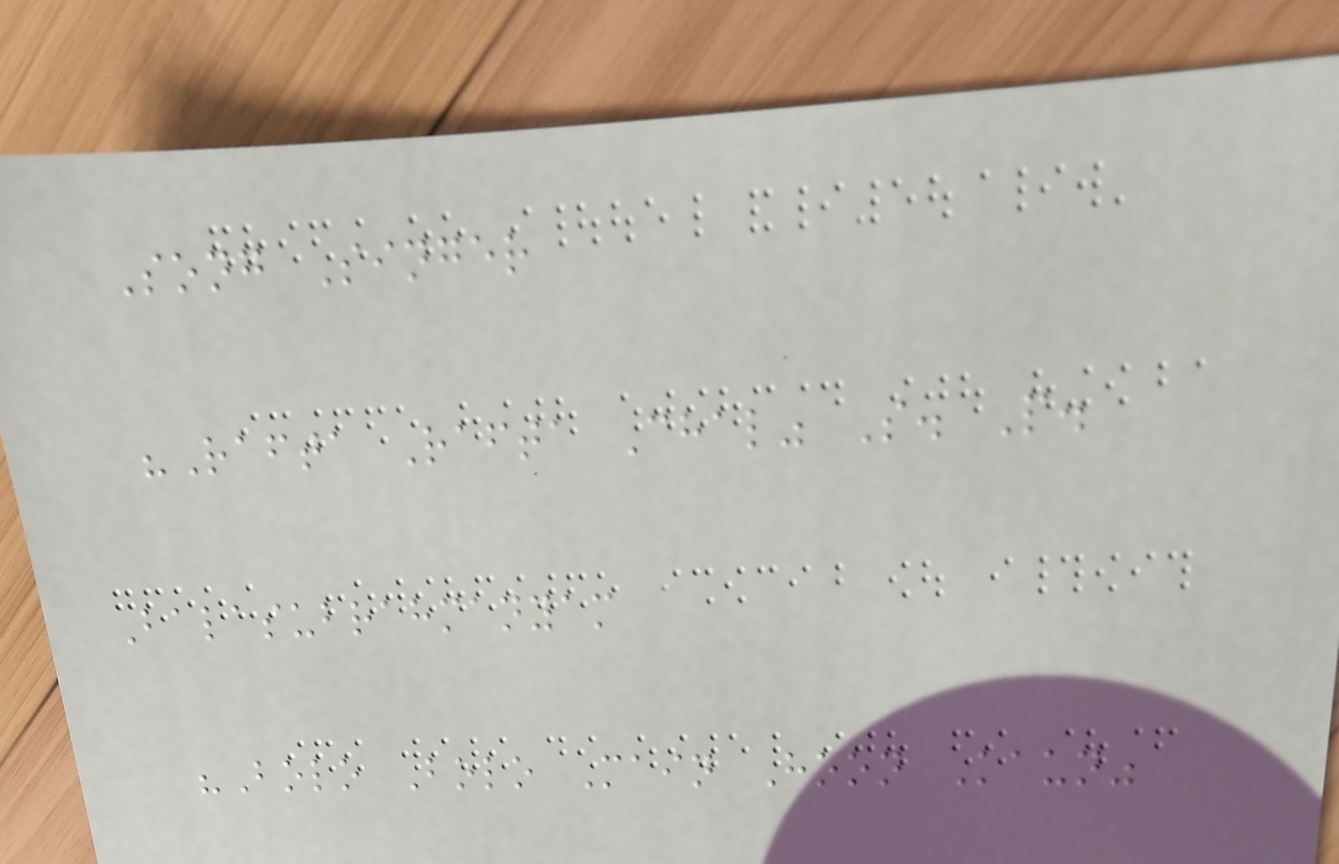Song Singer
"Rafta Rafta Chal" S. P.
Balasubrahmanyam
"Bolo Bolo Main Hoon Kaun"
